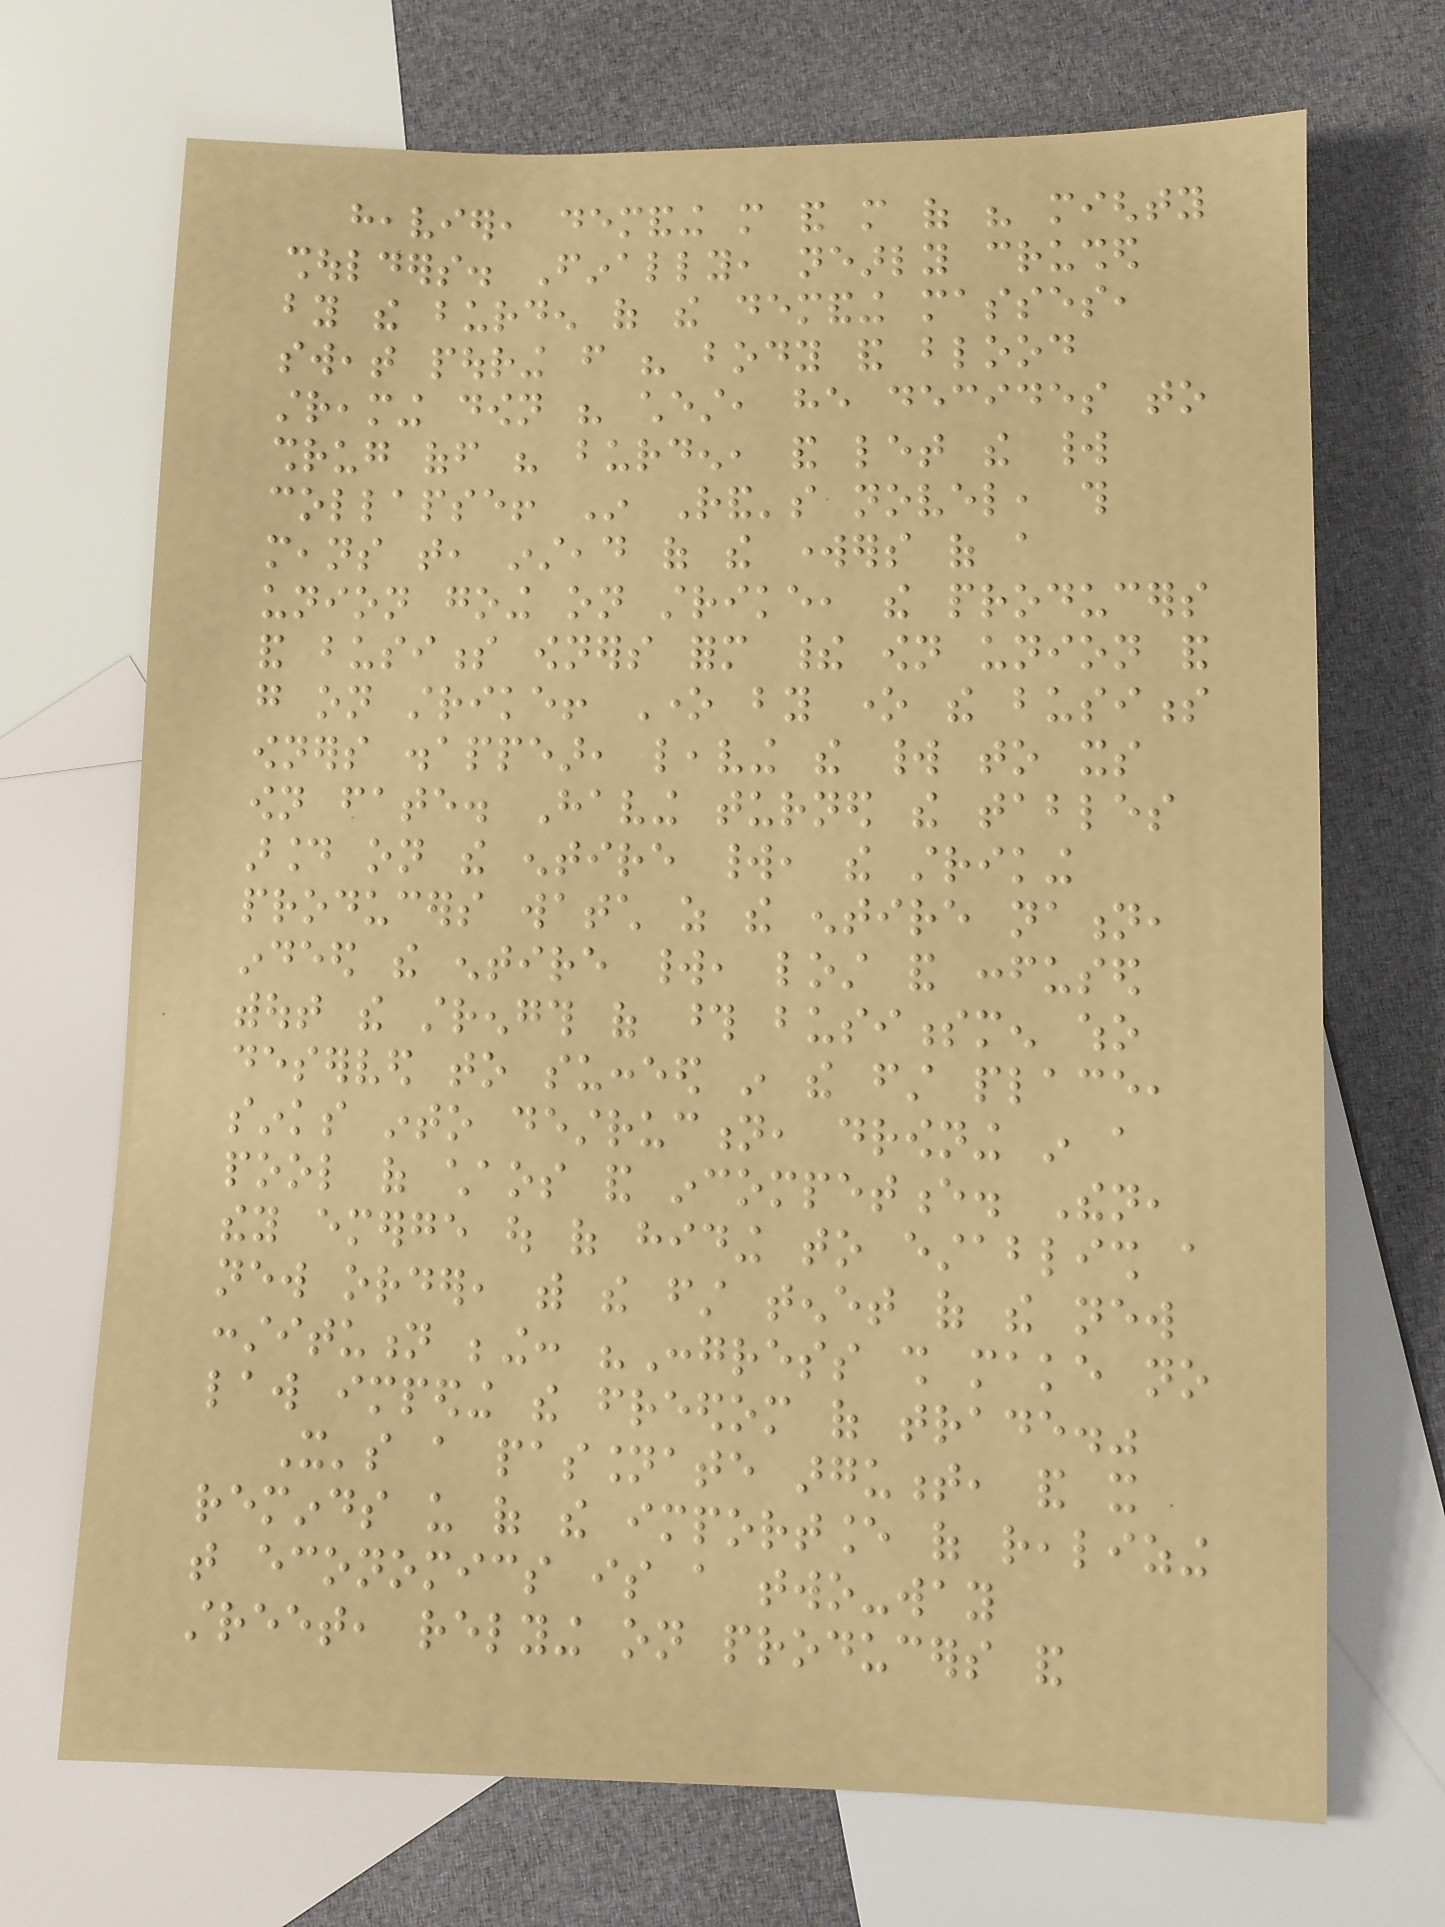heavier, demanding more and more of his mighty
shoulders. Finally, nearly crushed
by the burden of the demanding masses,
sweat pouring from his body and blood
streaming down his chest, he decides to
shrug off his burden, and let the world
collapse! In Rand's novel, this
means that, instead of the workers of a
union going on strike, the producers
and business owners form their own union and
go on strike! One by one the business
owners disappear, leaving the world to its
own fate. Having turned the tables
around on the entire world, the striking
producers watch as the entire nation,
indeed the entire world, lost and confused
without the strength of those businessmen who
deserved to succeed in the first place,
sinks into destruction, drowning in a
pool of chaos and incompetence. Then,
they emerge out of hiding to establish a
new order, with the first tenet of the new
constitution being: "Congress shall make no
law impeding the freedom of trade."
It's a passionate argument, and it
reminds us of the importance of realizing
that economics is a two-way
street, relying on producers and
